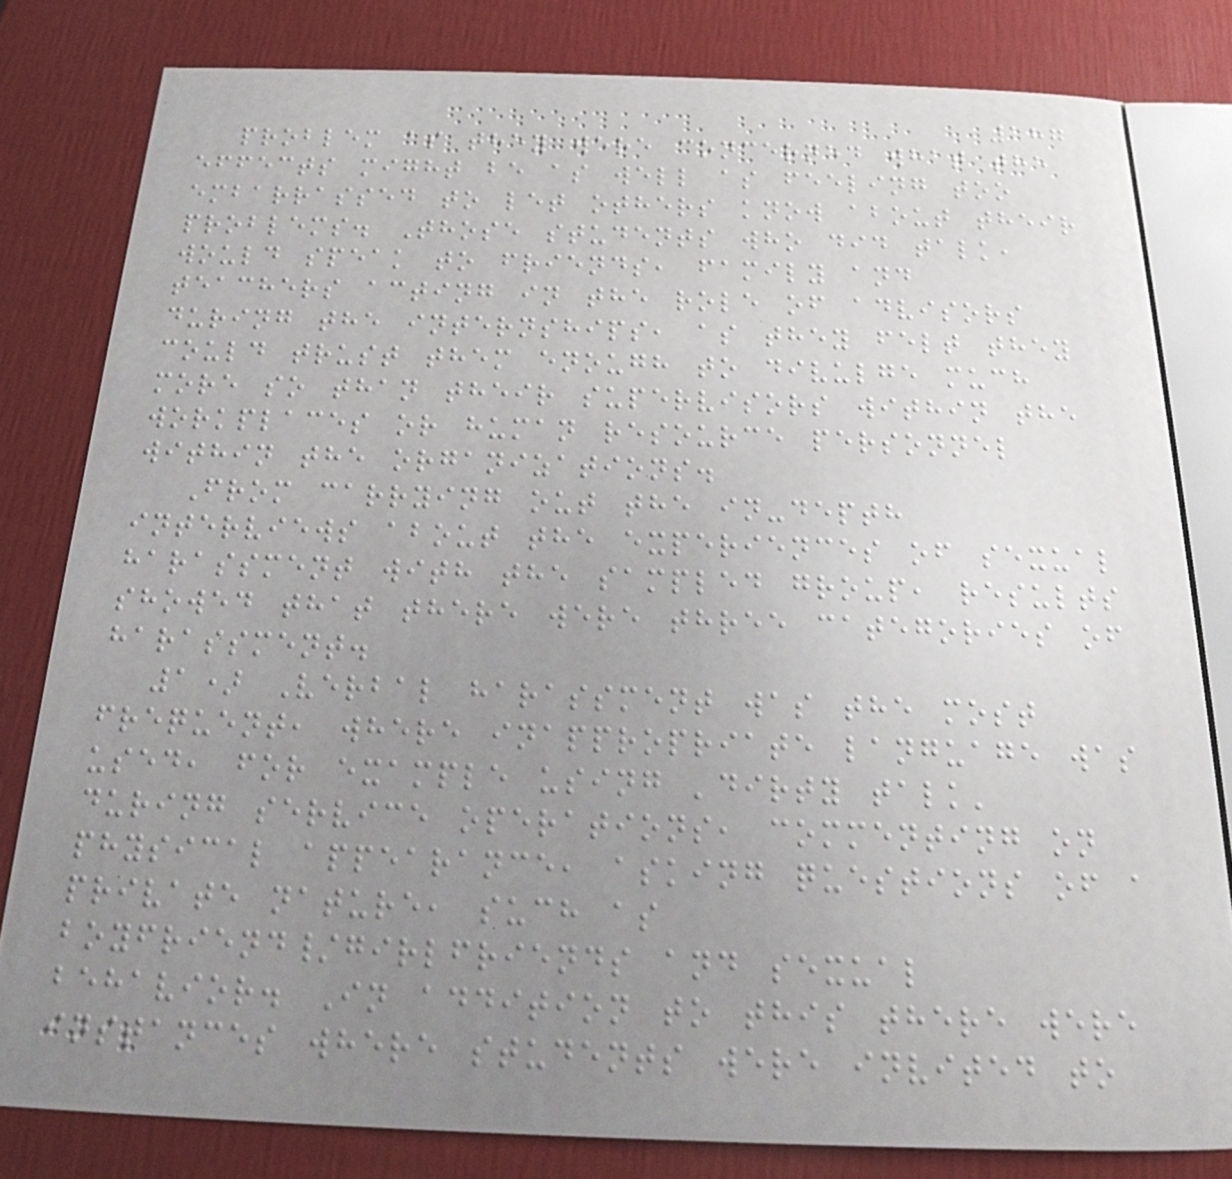187
problem as they were concerned what the
effects might be as well as feeling too
embarrassed to let others know about their
problems. Those students who did talk,
would speak to friends, family and
teachers acting in the role of advisors
during the internships, as they felt they
could trust them enough to divulge much
more so than their supervisors within the
workplaces or human resource personnel
within the organizations.
From carrying out the in-depth
interviews about the experiences of sexual
harassment with the sampled group, results
showed that there were three categories of
harassment.
1) Verbal harassment was the most
frequent, where inappropriate language was
used, for example using 'dirty talk'
during service operations, commenting on
physical appearance, asking questions of a
private nature, such as
boyfriend/girlfriends and sexual
behavior. In addition to this there were
instances where students were invited to
